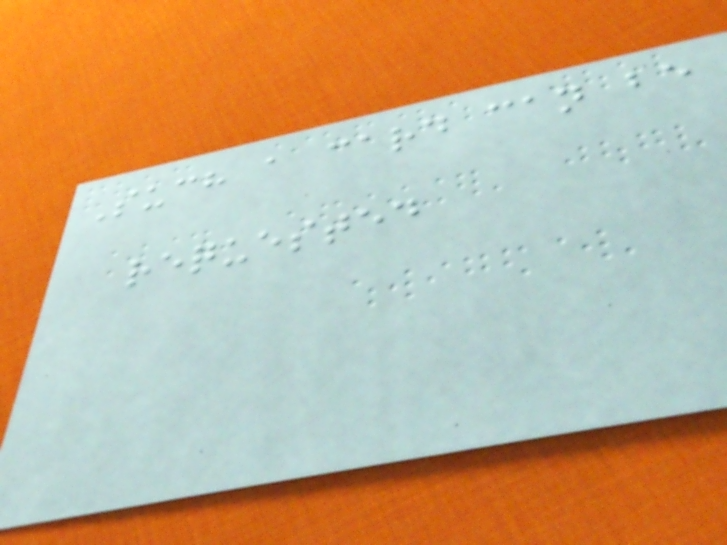Such a card can be
requested
